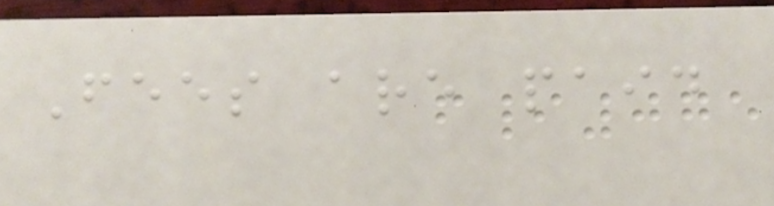Fees are paid
